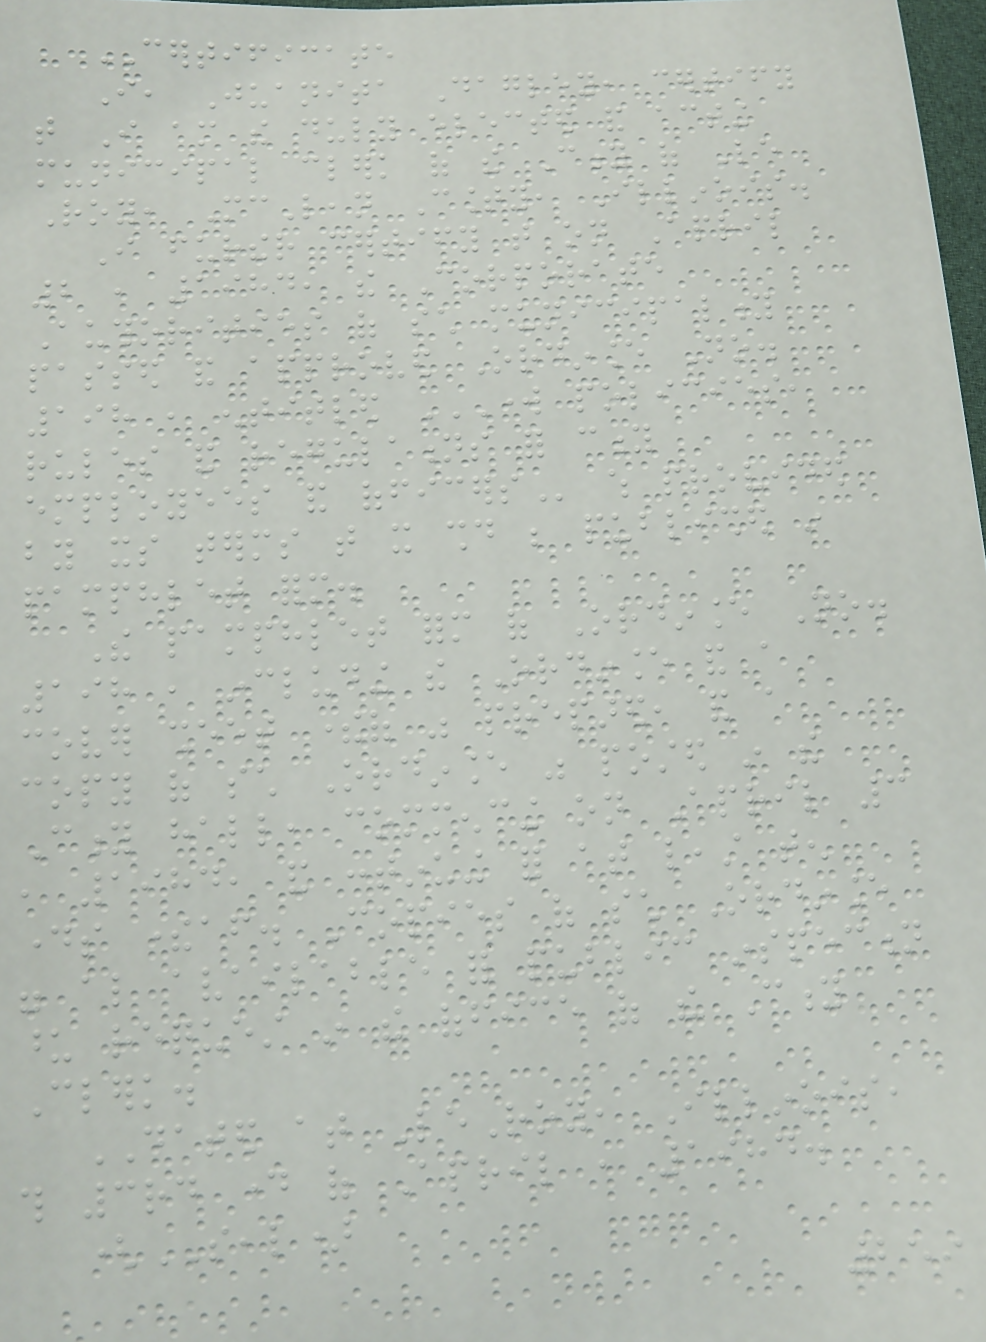CERTIFICATE
I, Juanita Dagley, certify
that I am the duly elected and acting
municipal clerk of the City of Le
Roy, McLean County, Illinois.
I further certify that on April
2 , 1984, the Corporate
Authorities of such municipality
passed and approved Ordinance No.
198 , entitled WORK POLICIES,
RULES AND REGULATIONS FOR CITY
EMPLOYEES AND OFFICERS which provided
by its terms that it should be published in
pamphlet form.
The pamphlet form of Ordinance No.
198 , including the Ordinance and a
cover sheet thereof was prepared, and a
copy of such Ordinance was posted in the
City hall, commencing on April 3
, 1984, and continuing for at least ten
days thereafter. Copies of such Ordinance
were also available for public inspection
upon request in the office of the City
Clerk.
DATED at LeRoy, Illinois,
this 3rd day of April , 1984.
(SEAL)
259
